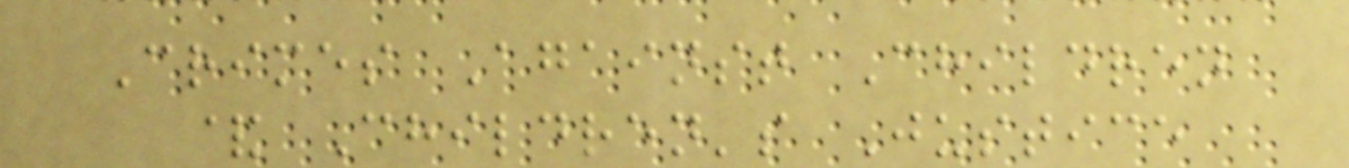Crimes Against Children
& Children's Justice
